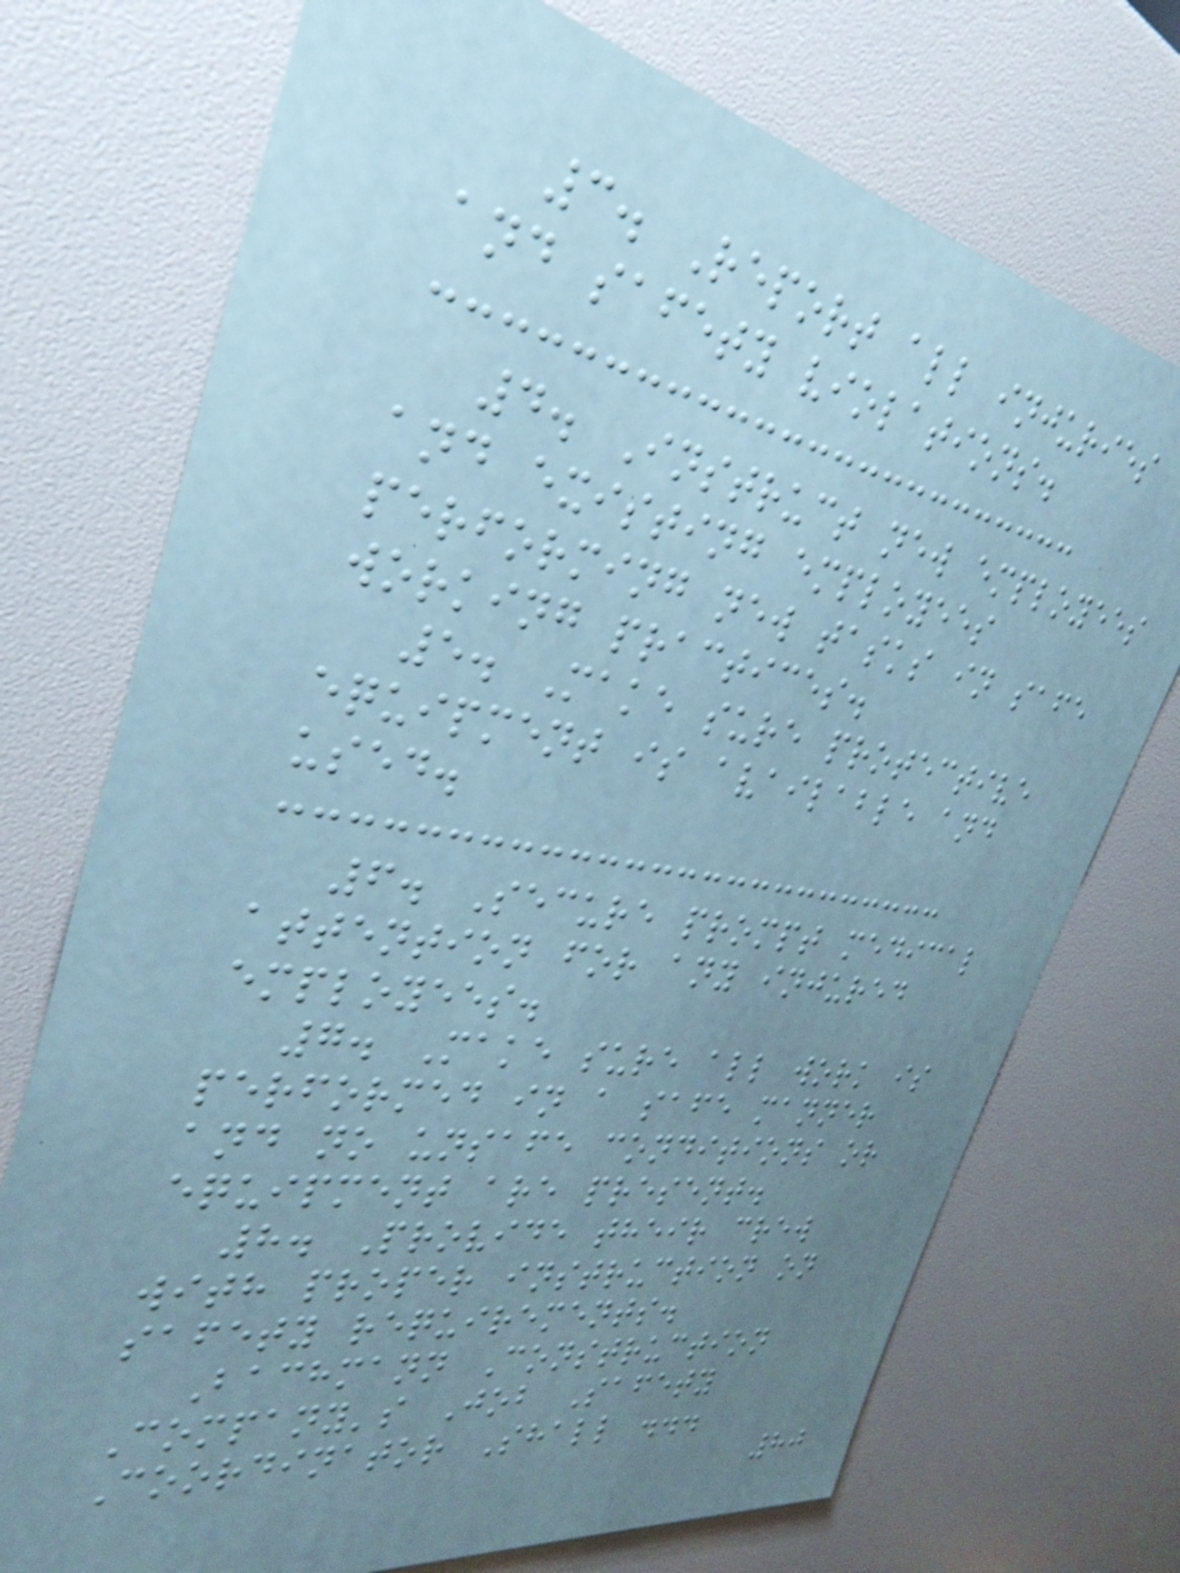3. Report all injuries
and safety violations.
4. Instruct new employees
and existing employees
performing new tasks in safe
working practices.
5. Make sure protective
equipment is available and
used.
6. Secure prompt medical
attention for any injured
employees.
7. Make sure all work is
performed in a safe manner
and no unsafe conditions or
equipment are present.
8. Provide their crew
with proper instruction on
safety requirements.
Bachmann Construction
Company's Job Safety
Coordinator Shall ...
80
